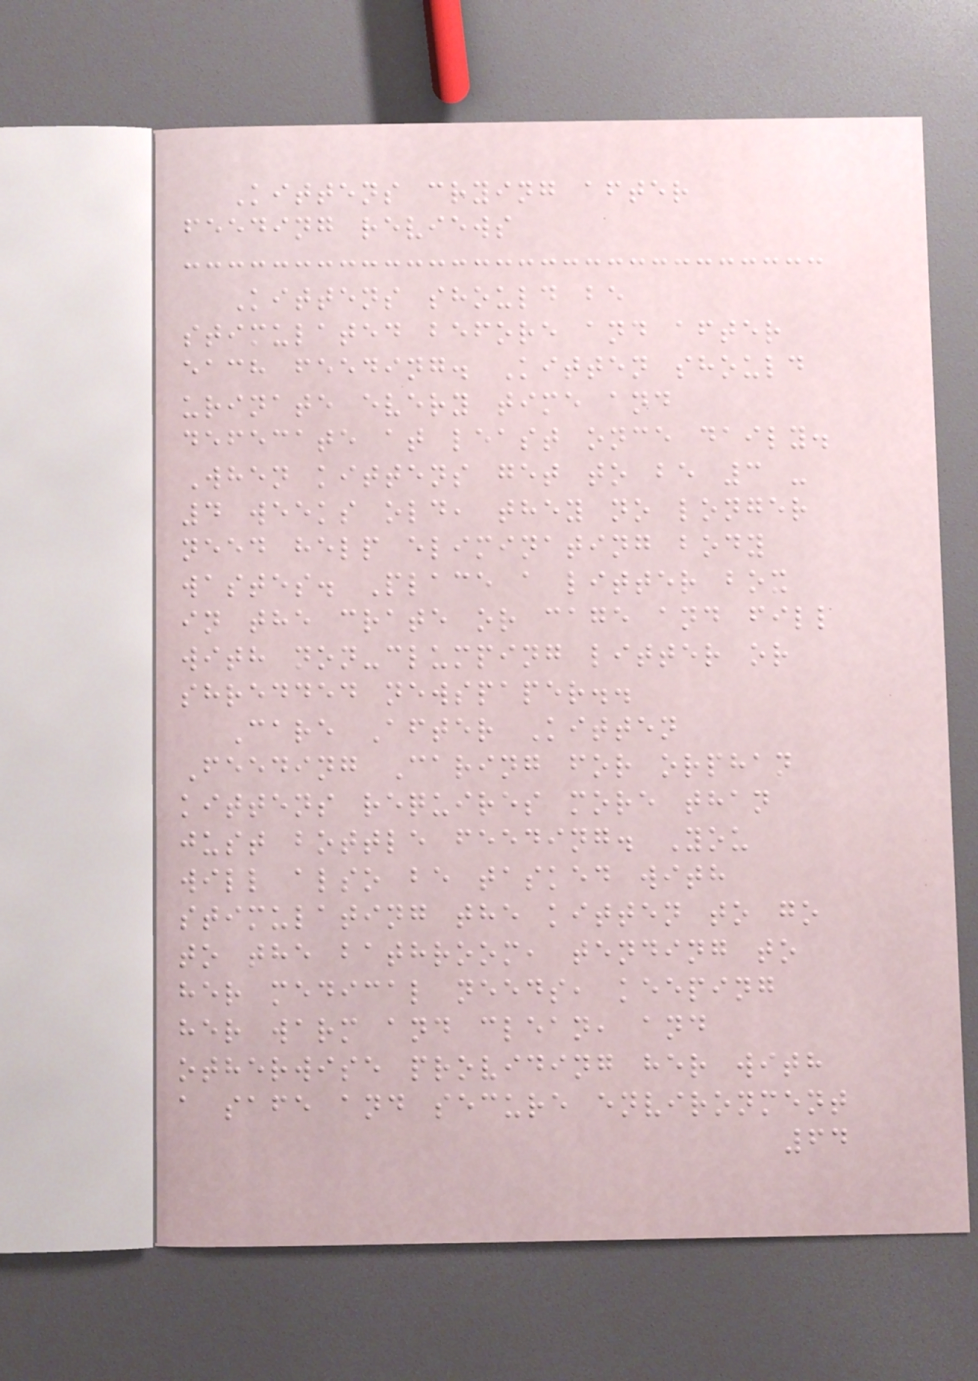Kittens crying after
feeding reviews
Kittens should be
stimulated before and after
each feeding. Kitten should
urinate every time and
defecate at least once daily.
When kittens get to be 3 -
4 weeks old, they no longer
need help eliminating body
wastes. Place a litter box
in the crate or cage and fill
with non-clumping litter or
shredded newspaper..
Care After Kitten
Feeding Caring for orphan
kittens requires more than
just bottle feeding. You
will also be tasked with
stimulating the kitten to go
to the bathroom, tending to
her medical needs, keeping
her warm and clean, and
otherwise providing her with
a safe and secure environment
64
